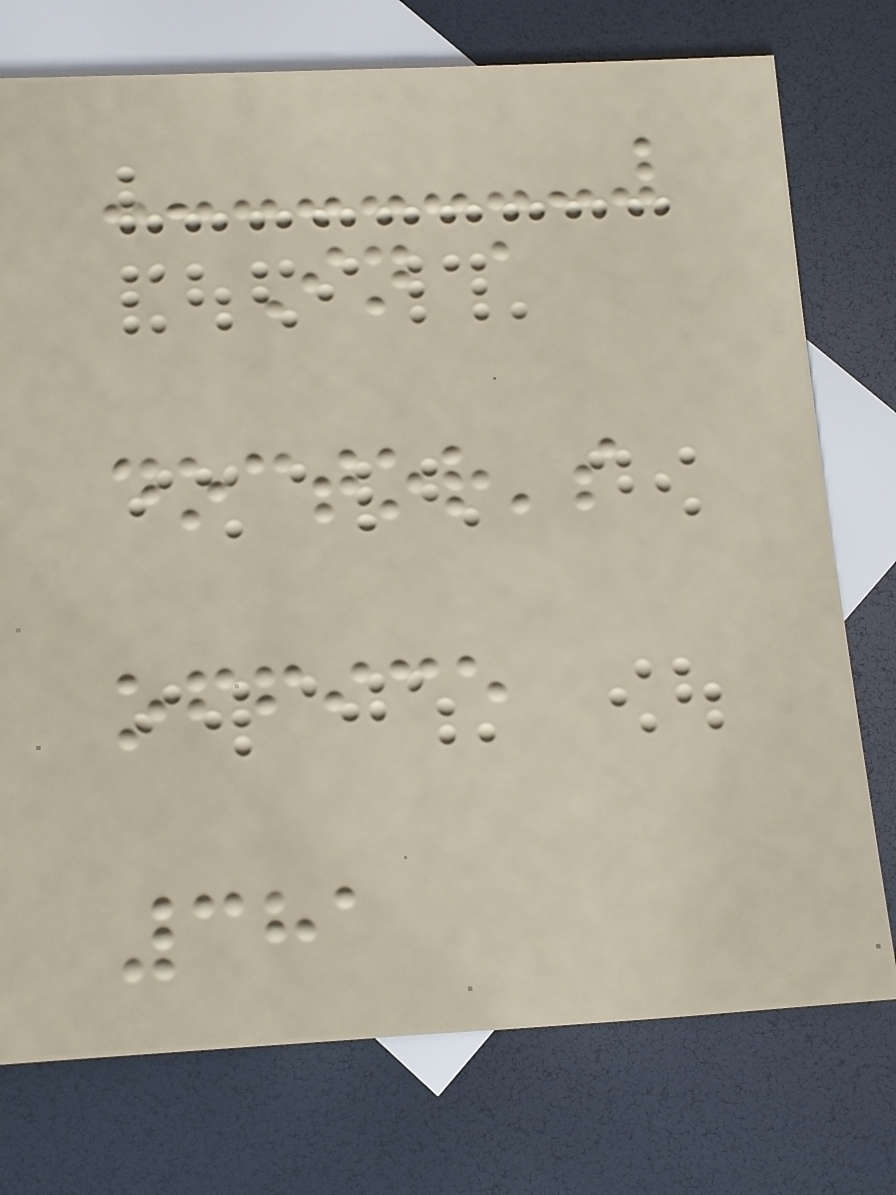In a
doctor's
office
381
